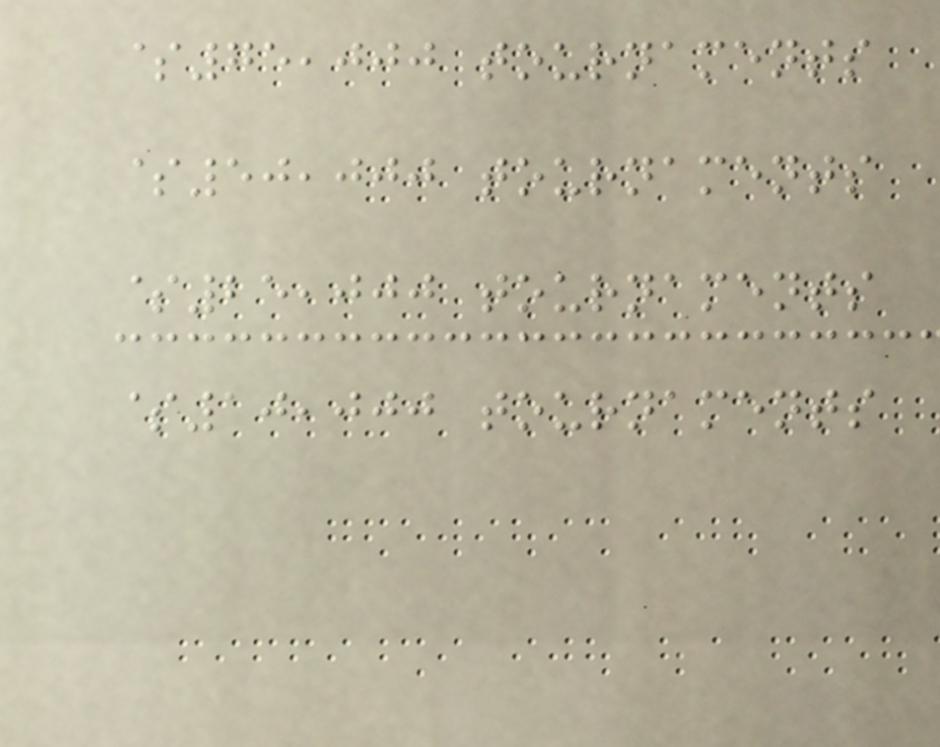$75,000 tournaments
$50,000 tournaments
$25,000 tournaments
$10,000 tournaments
